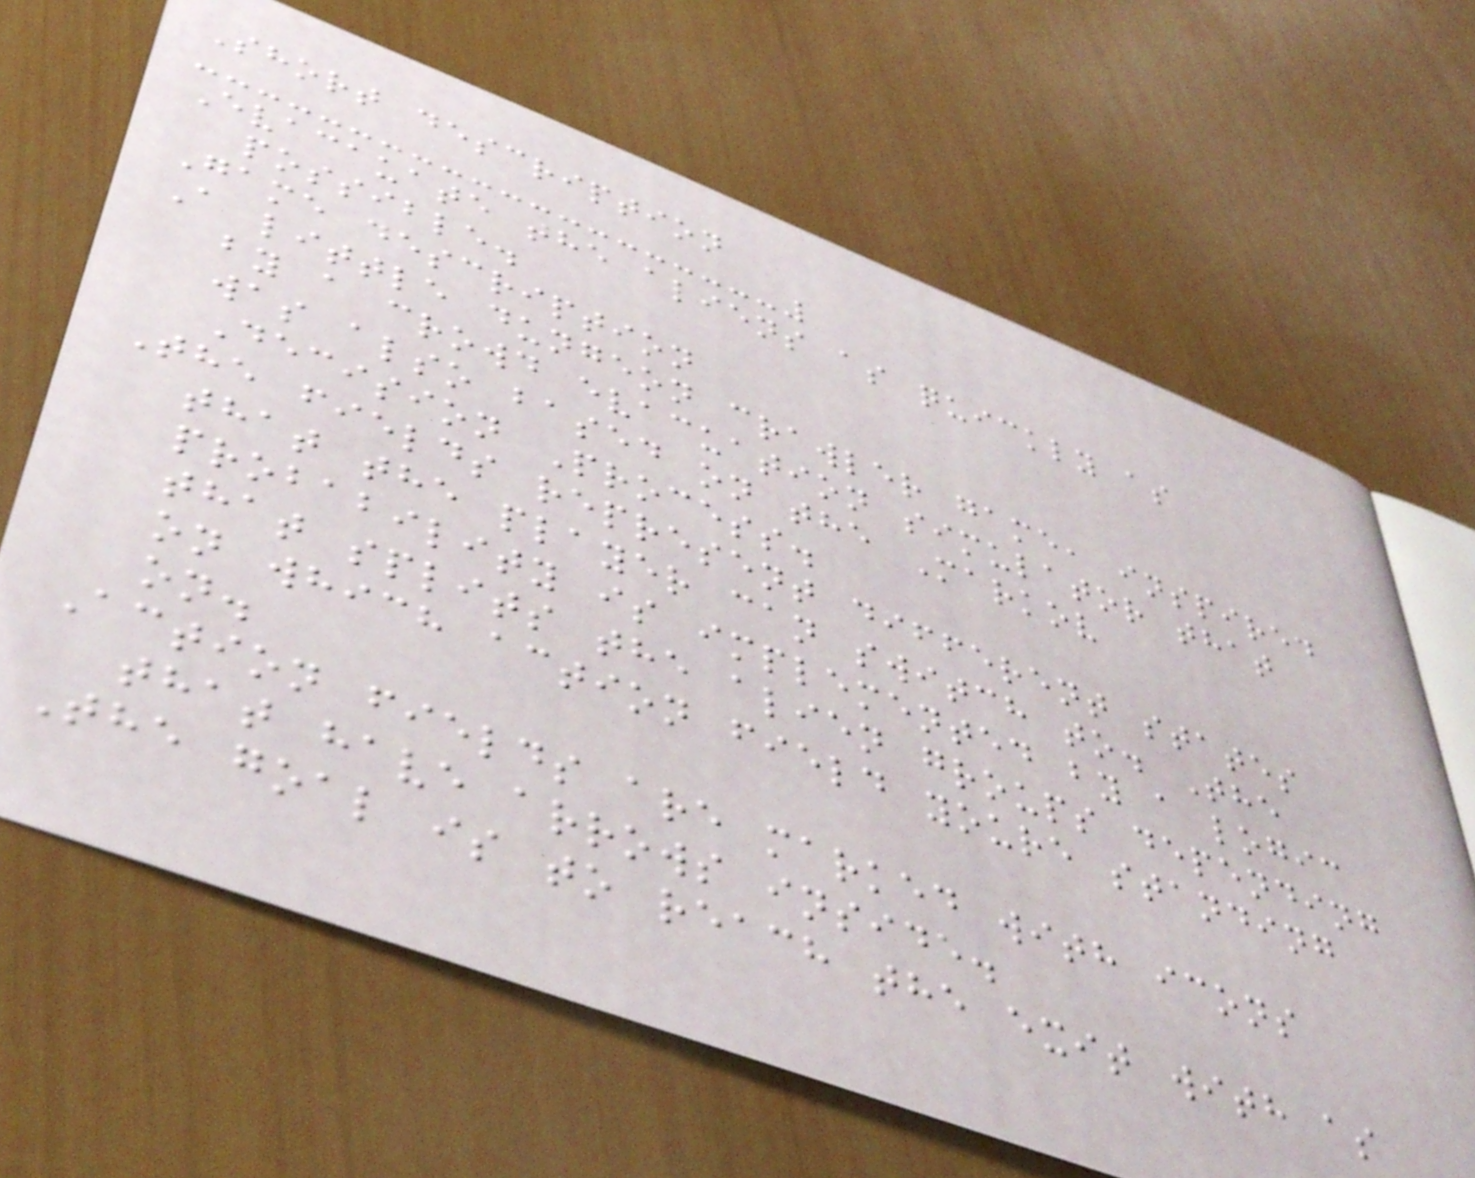Short description
Evacauate the aliens as quickly as
possible.
Game description
A little dungeon crawler game, inspired
by a crowd evacuation simulator that
was also based on the Markov
Decision Process.
The fields represent different states
that the player can switch to. The
probability is implemented by a logic
that splits the alien groups depending
on which action field youre standing
on.
Action fields are marked with icons
that have arrows inside.
The goal is to reach the exit with as
